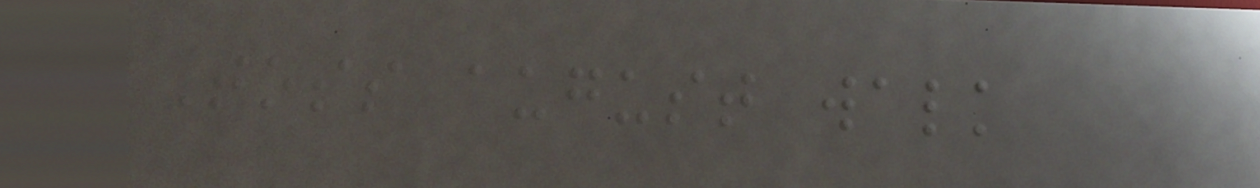Toss august walk
